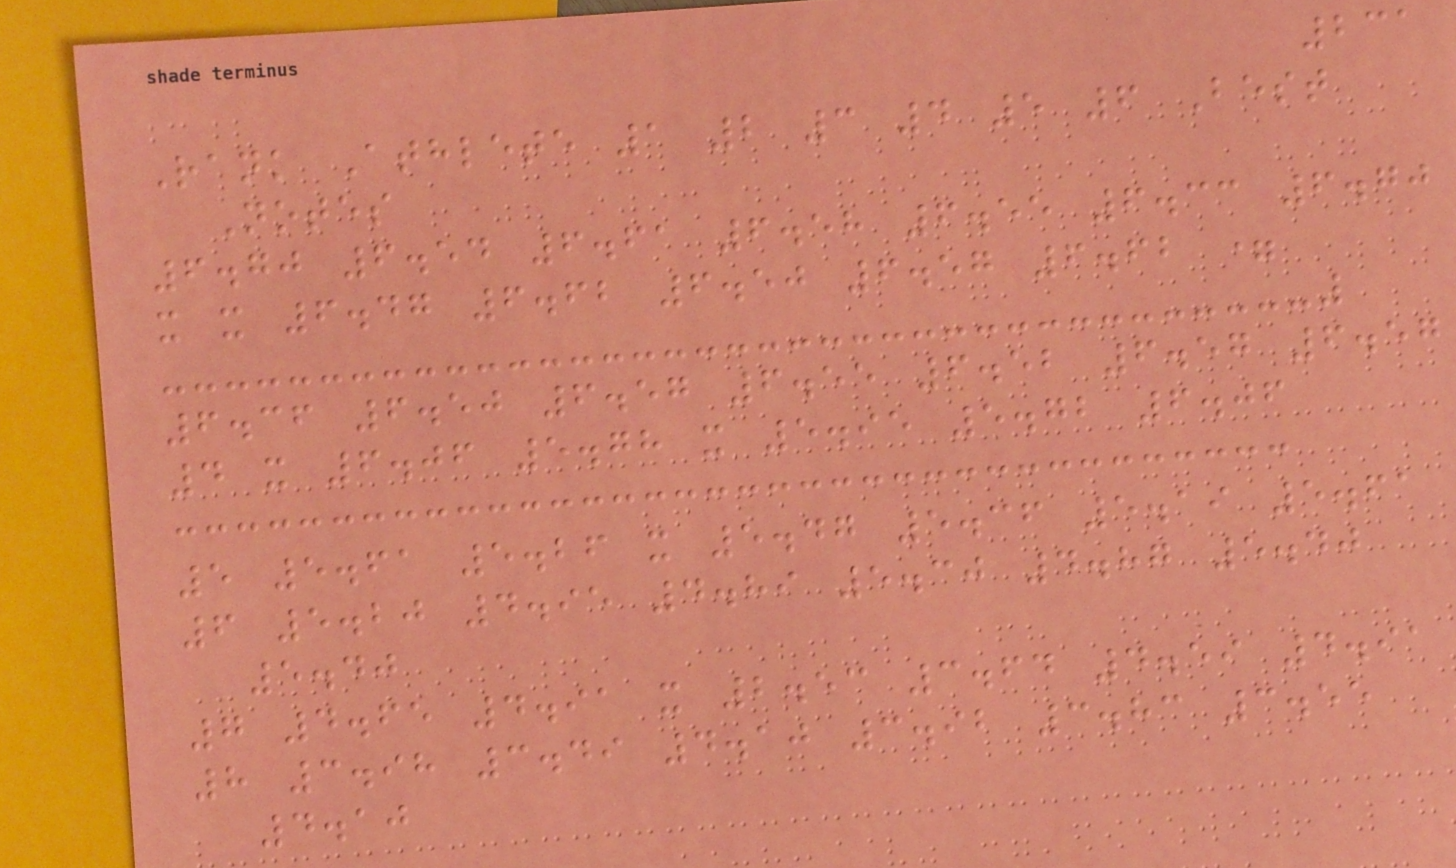231
Rank Athlete 1 2 3 4 5 6 Best
Notes
6.70 6.54 6.61 6.58 6.55 6.33 6.70
x x 6.47 6.62 6.50 6.57 6.62 =
6.36 6.50 6.57 6.55 6.52 6.57 6.57
4 x 6.06 5.78 x 5.95 5.72 6.06
5 5.61 5.26 x 5.47 5.36 5.19 5.61
6 5.20 4.95 4.89 5.30 4.87 5.40
5.40
7 4.65 4.91 x 2.53 3.64 4.59 4.91
8 3.98 3.49 4.10 3.92 3.83 3.55
4.10
